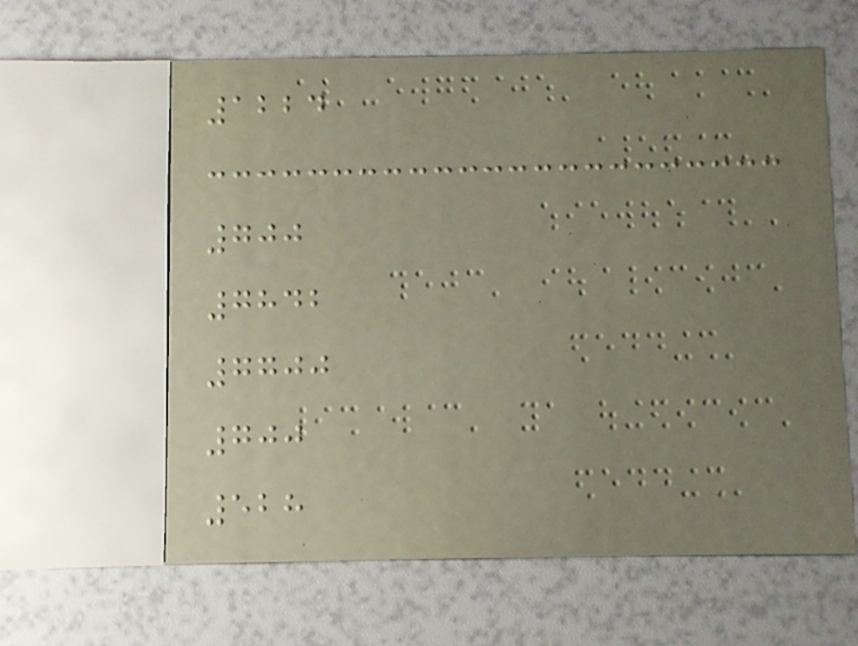1224
700
7842
7700
700
528
